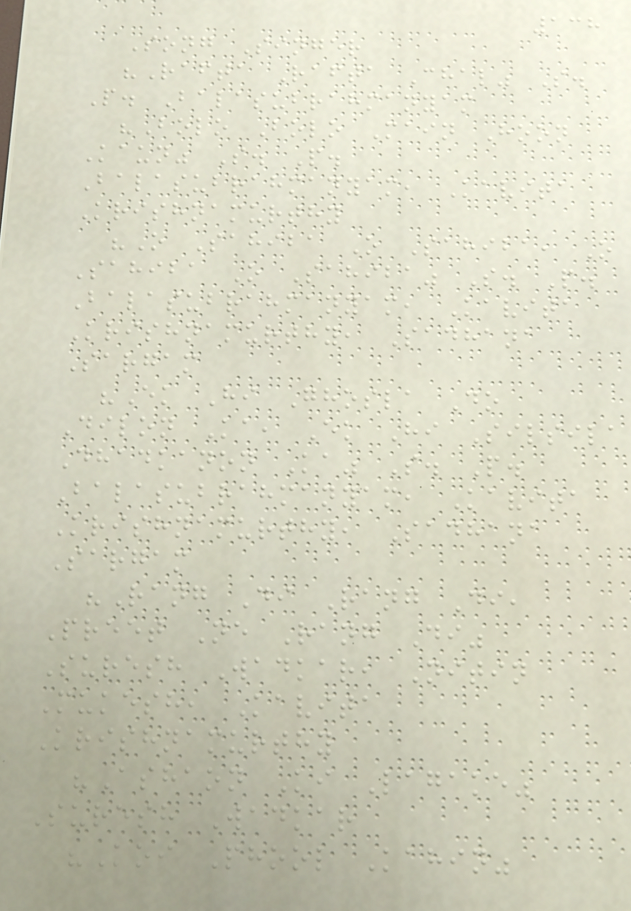138
Song Singer
"Rafta Rafta Chal" S.
P. Balasubrahmanyam
"Bolo Bolo Main Hoon
Kaun" S. P.
Balasubrahmanyam, Kavita
Krishnamurthy
"O Sahiba O Sahiba, O
Sahiba O Sahiba" S. P.
Balasubrahmanyam, Kavita
Krishnamurthy, Sadhana
Sargam
"Ek Hi Ghosla Do
Dilon Ka, Ek Hi Silsila
Dhadkanon Ka" S. P.
Balasubrahmanyam, Kavita
Krishnamurthy, Sadhana
Sargam
"Rang Di Rang Di,
Preet Ne Rang Di"
Suresh Wadkar, Nitin
Mukesh, Kavita
Krishnamurthy
"Ashaon Ki Lagake"
Suresh Wadkar
"Koi Phool Kahin"
